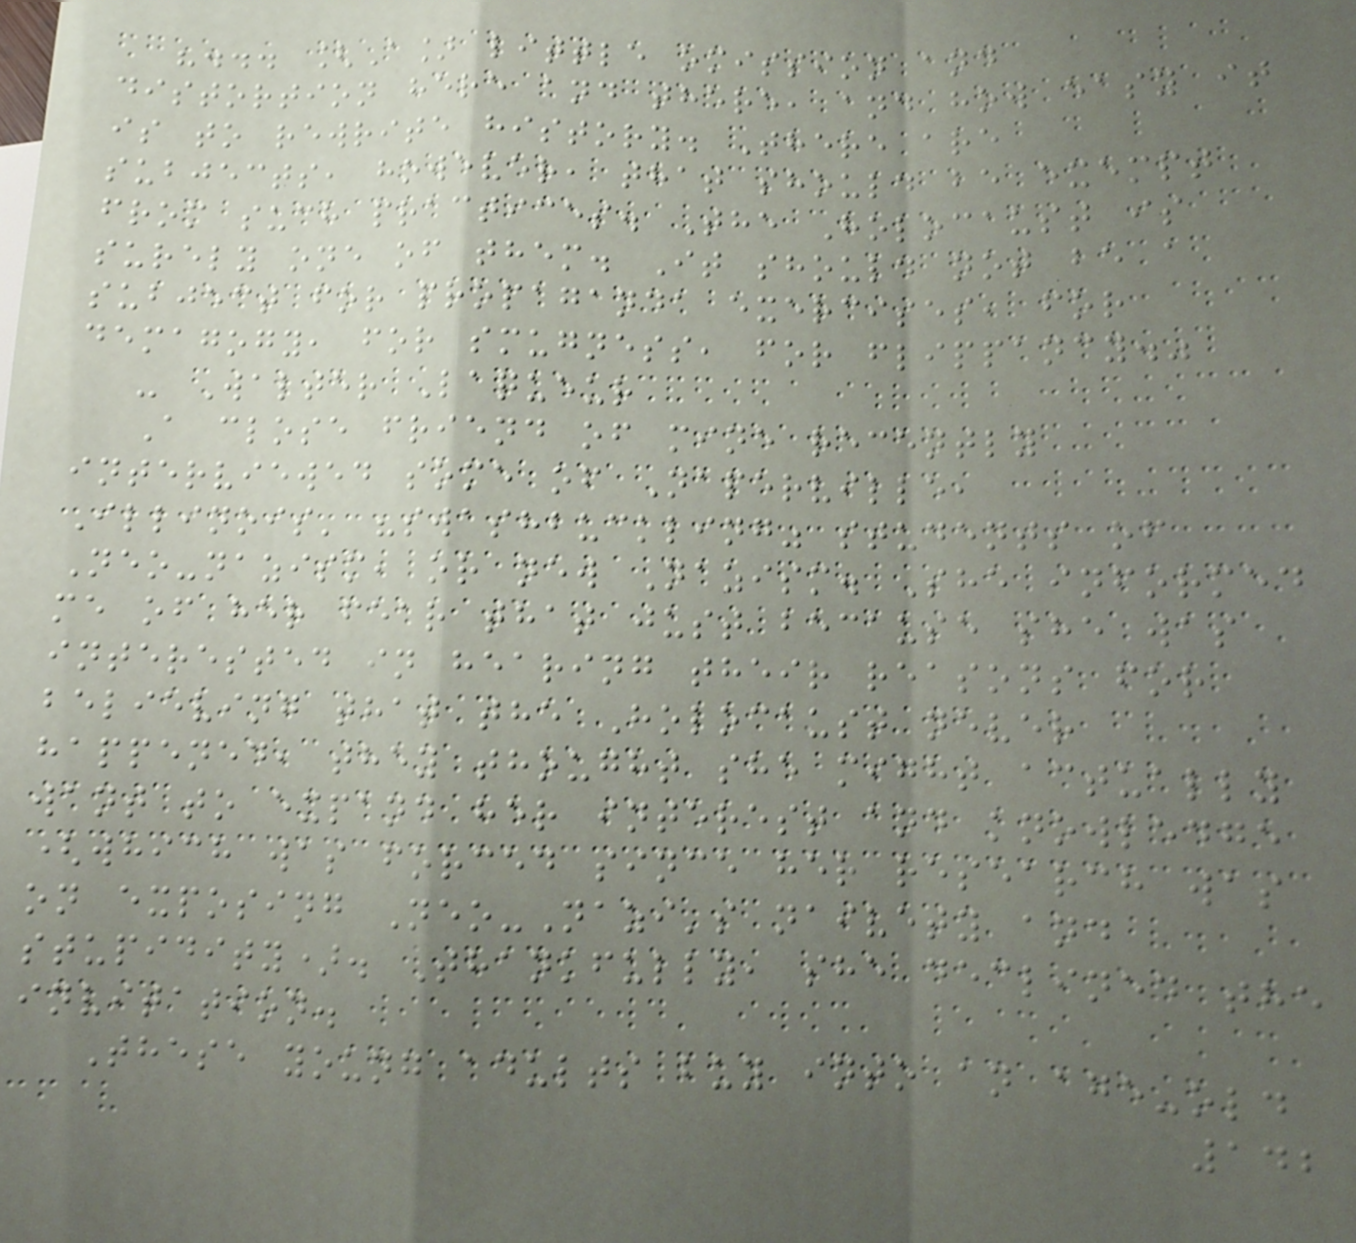"... [A] little omission and
distortion here and there, and how easy it
is to rewrite history. There are
subjects, however, that should be exempt
from such practices. The Holocaust is
surely one of them. It should not be a
subject for propaganda exercises, for
demagogy, for smugness, for flippancy."
- Walter Laqueur
A close friend of mine recently
interviewed some of Naperville,
Illinois' "swashbuckling" students of
Neo-nazism, or new Nazism. She informed
me of her fear that just because she was
interested in hearing their reasons for
believing that the Holocaust never
happened, they thought she might actually
want to expand her interest and knowledge
(which was forced since her research was
on exposing Neo-Nazi's naivety and
stupidity). Thankfully, she declined the
invitation.
These young adults buy into an age-old
142
